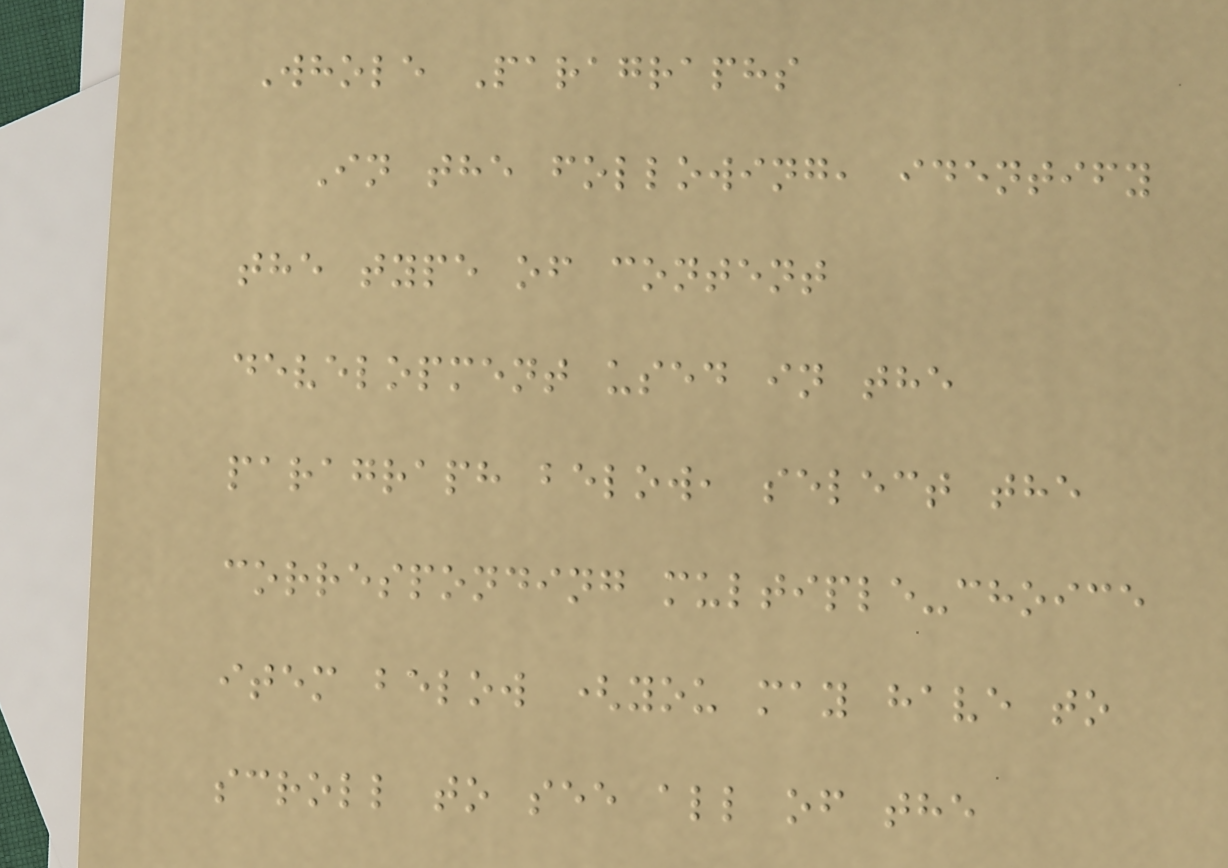Whole Paragraphs
In the following, identify
the type of content
development used in the
paragraph below, select the
corresponding multiple-choice
item below (you may have to
scroll to see all of the
